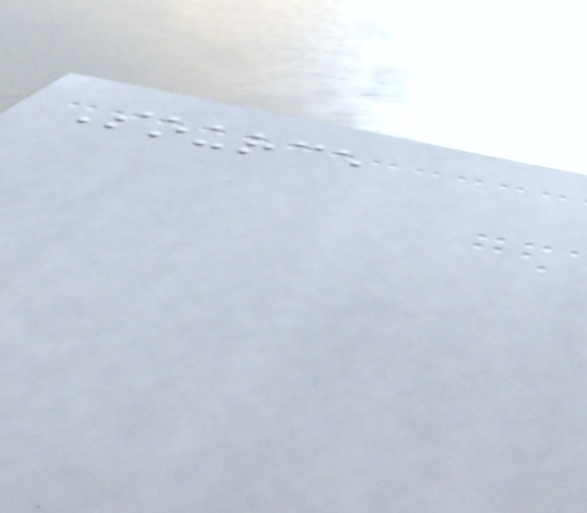Source
